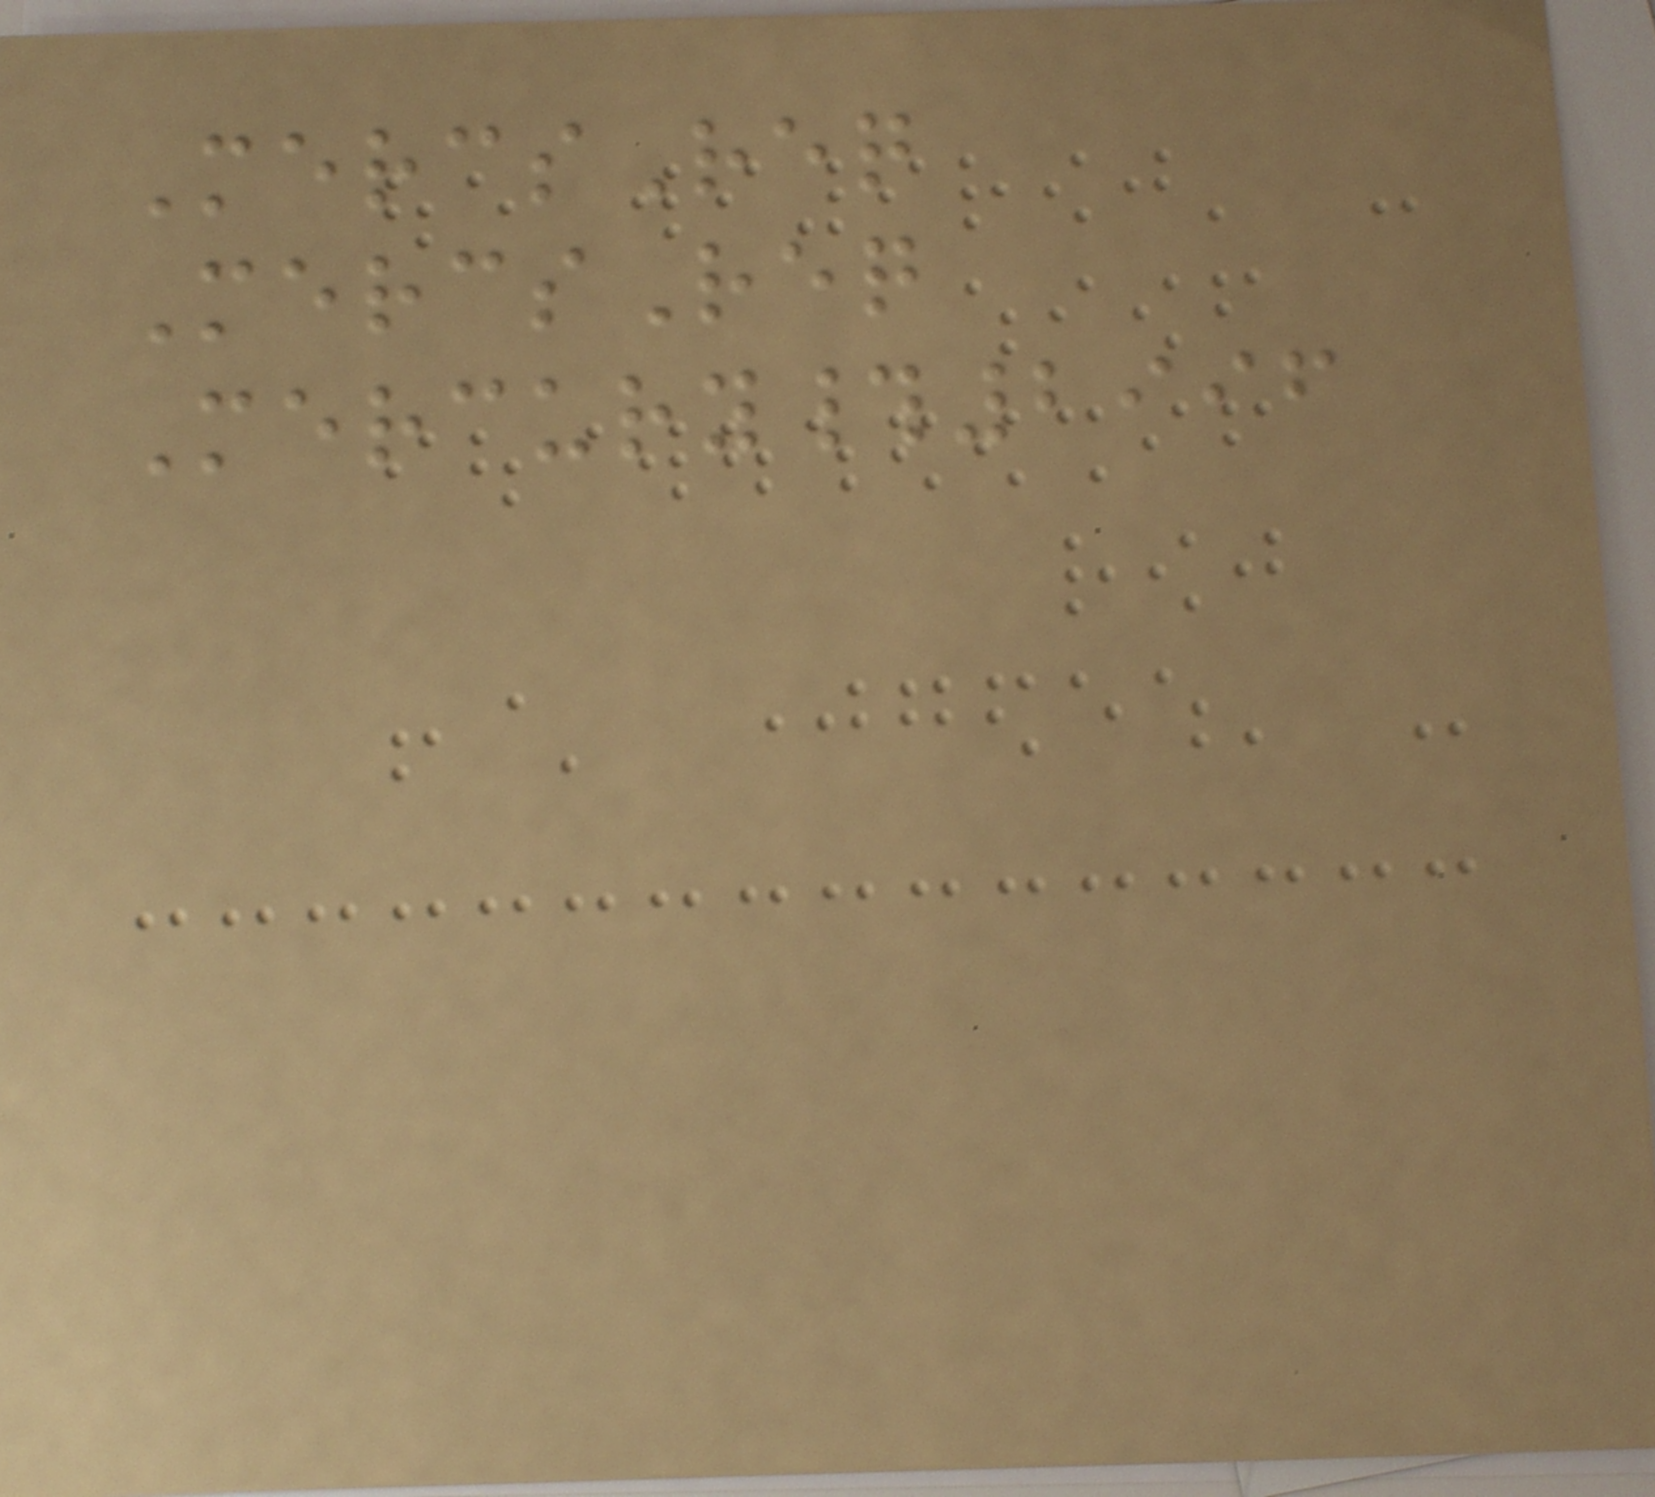MercsReq
MercsReq
Mercury#2996
